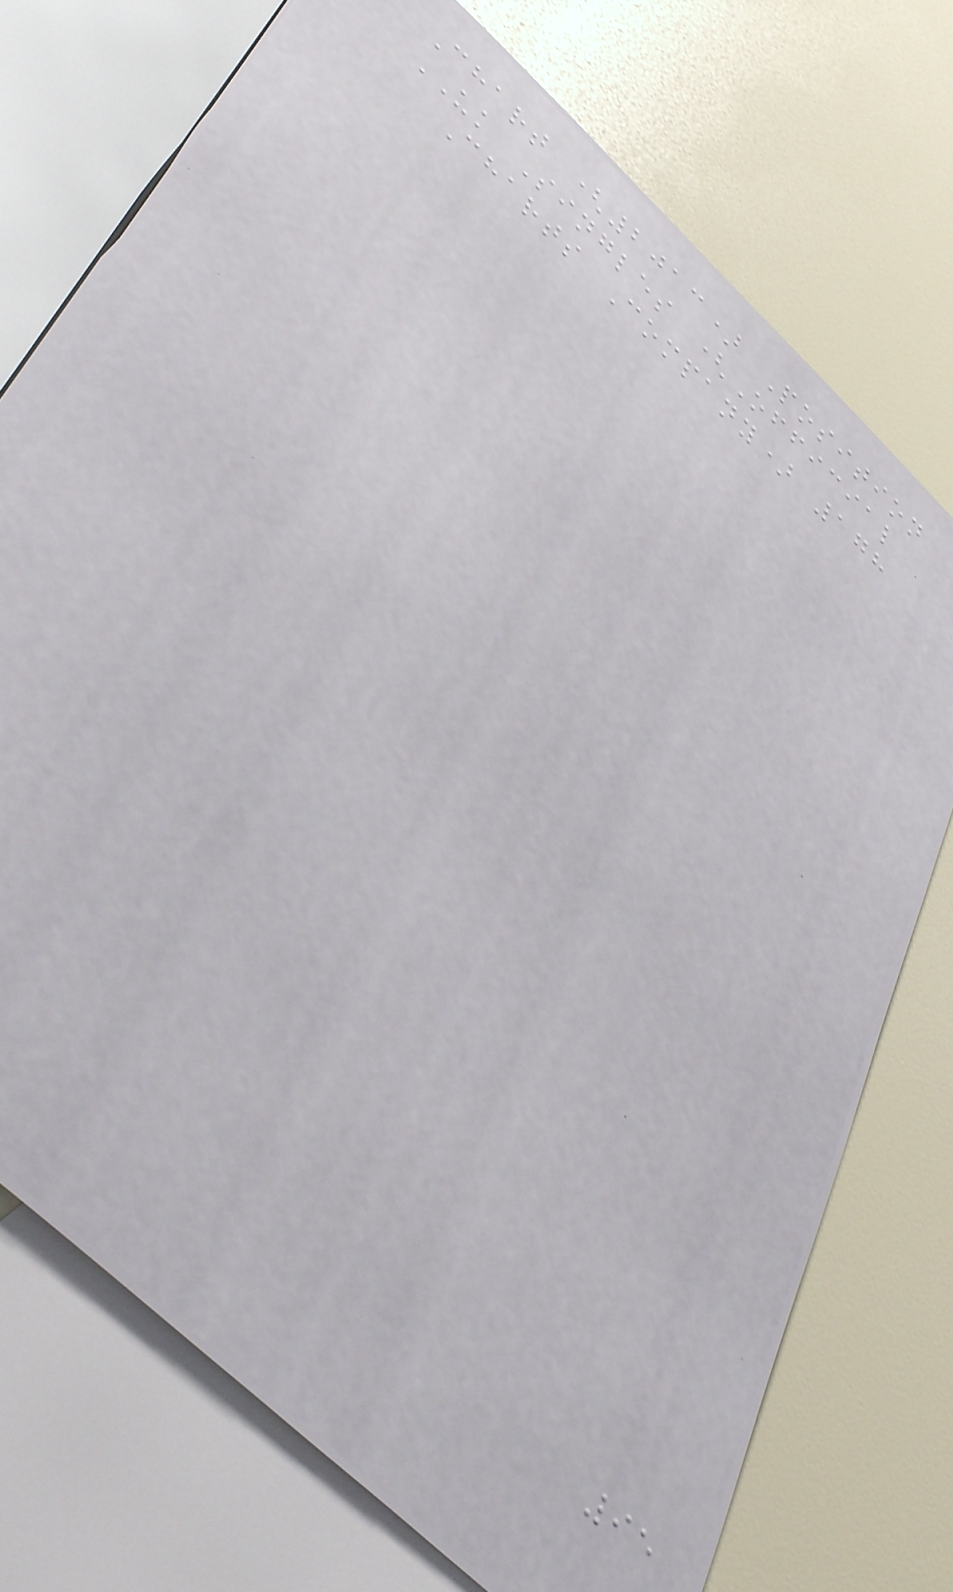Chart (2013) Position
UK Singles (Official
Charts Company) 178
95
